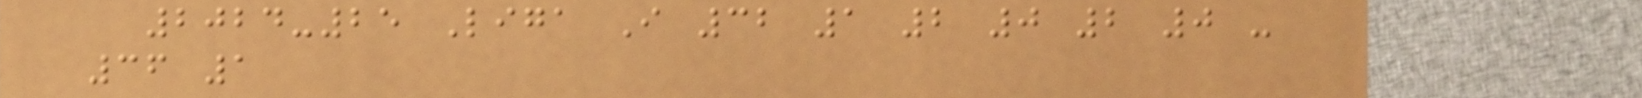2024-25 Liga I 32 1 2 0 2 0 -
36 1
